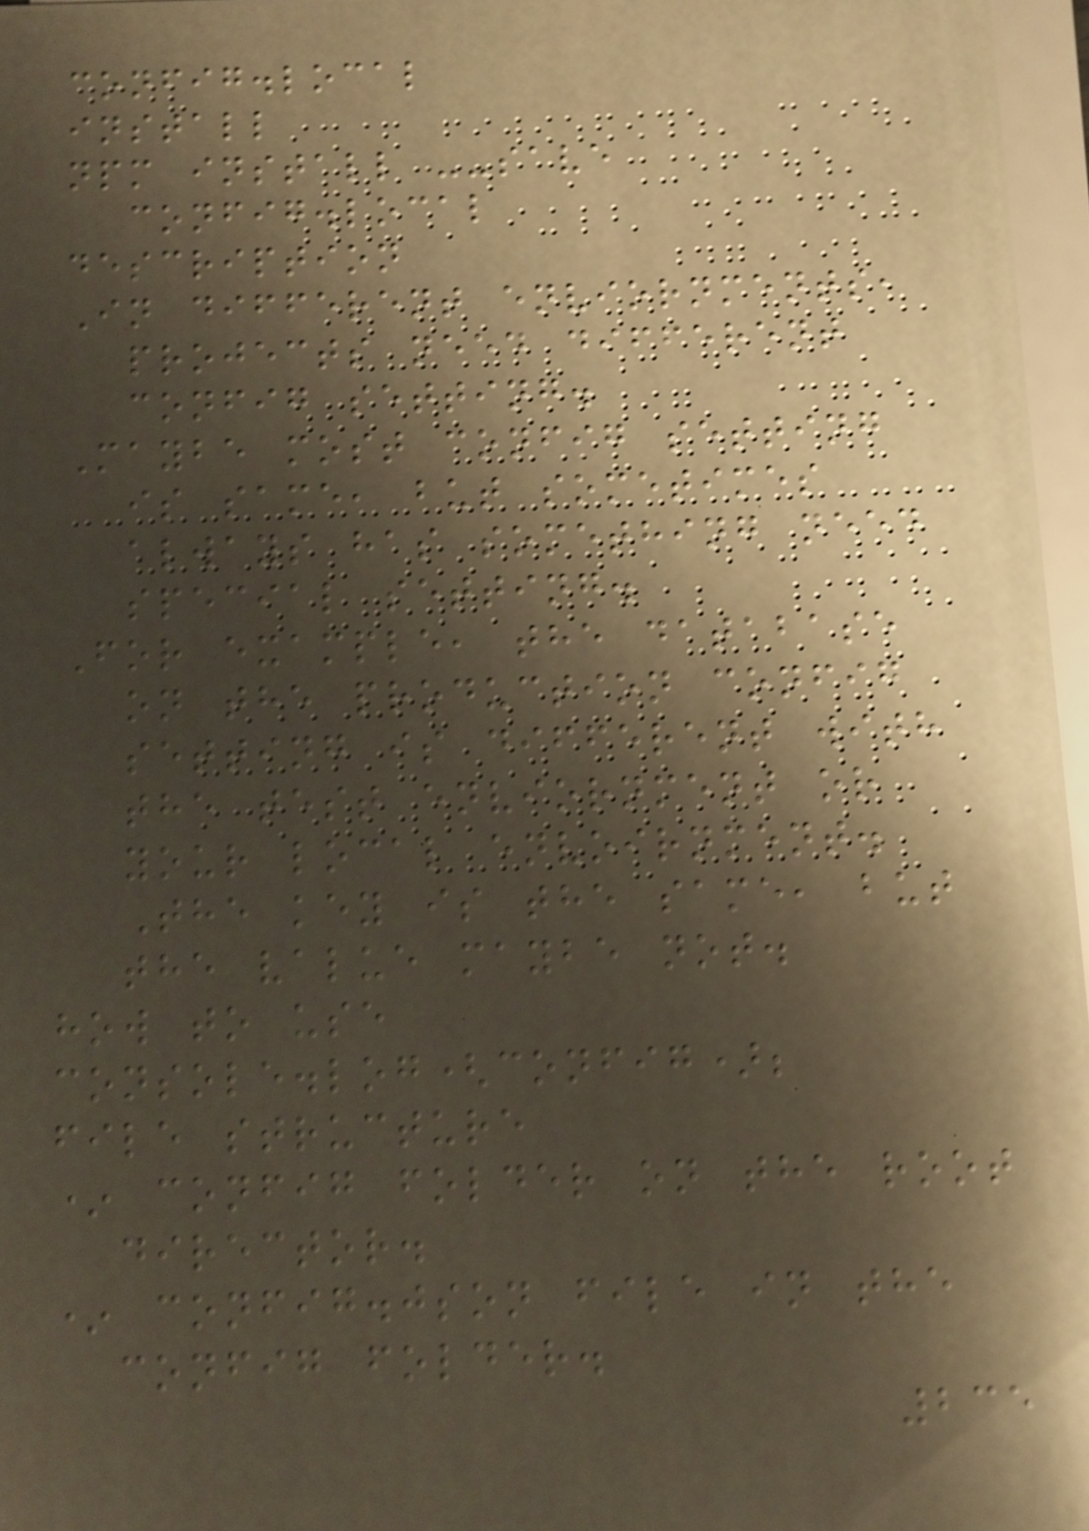config.local
install
npm install --save
config.local
description
In different enviornments,
projects need different
config setting.
Maybe most config setting
is same, but sometimes
always has something need
special setting.
For example, the database
on the production config
setting is different with
the test enviornment or
your local envoirnment.
The key is the same, but
the value maybe not.
how to use
console.log(config);
file structure
* config folder on the root
director.
* config.json file in the
config folder.
235
